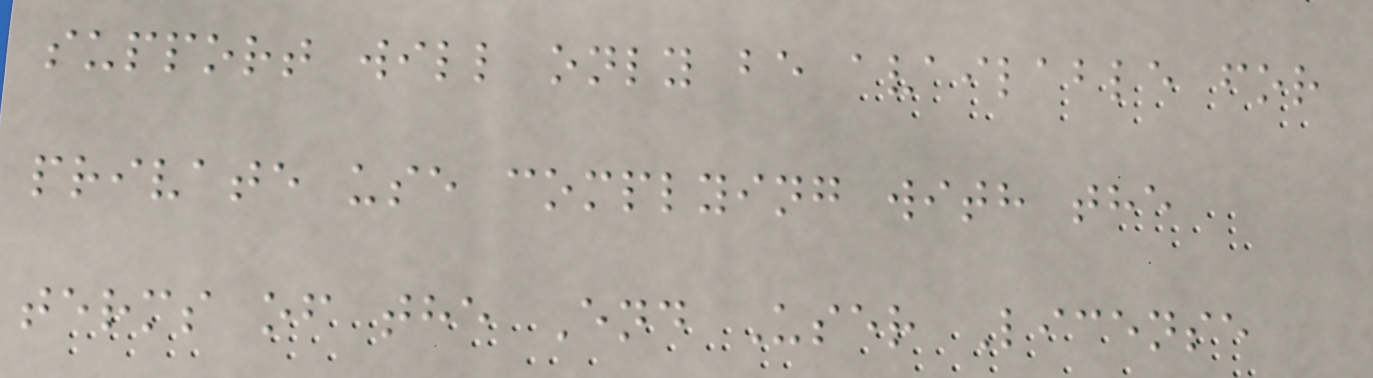support will only be available for
private use complying with the
terms of the End User License
